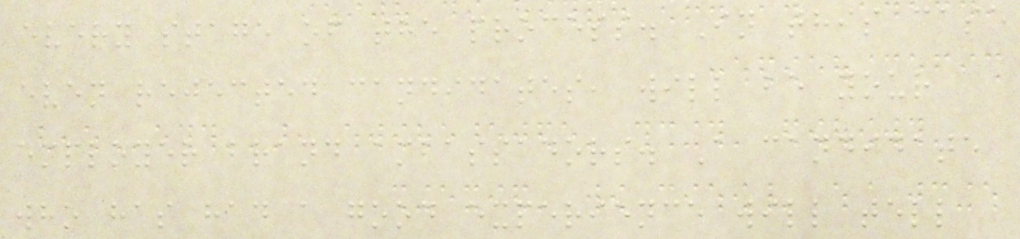every stage of the process. In this case
even rejected candidates, will be your
employer brand ambassadors. A candidate
who has had a good experience will tell
